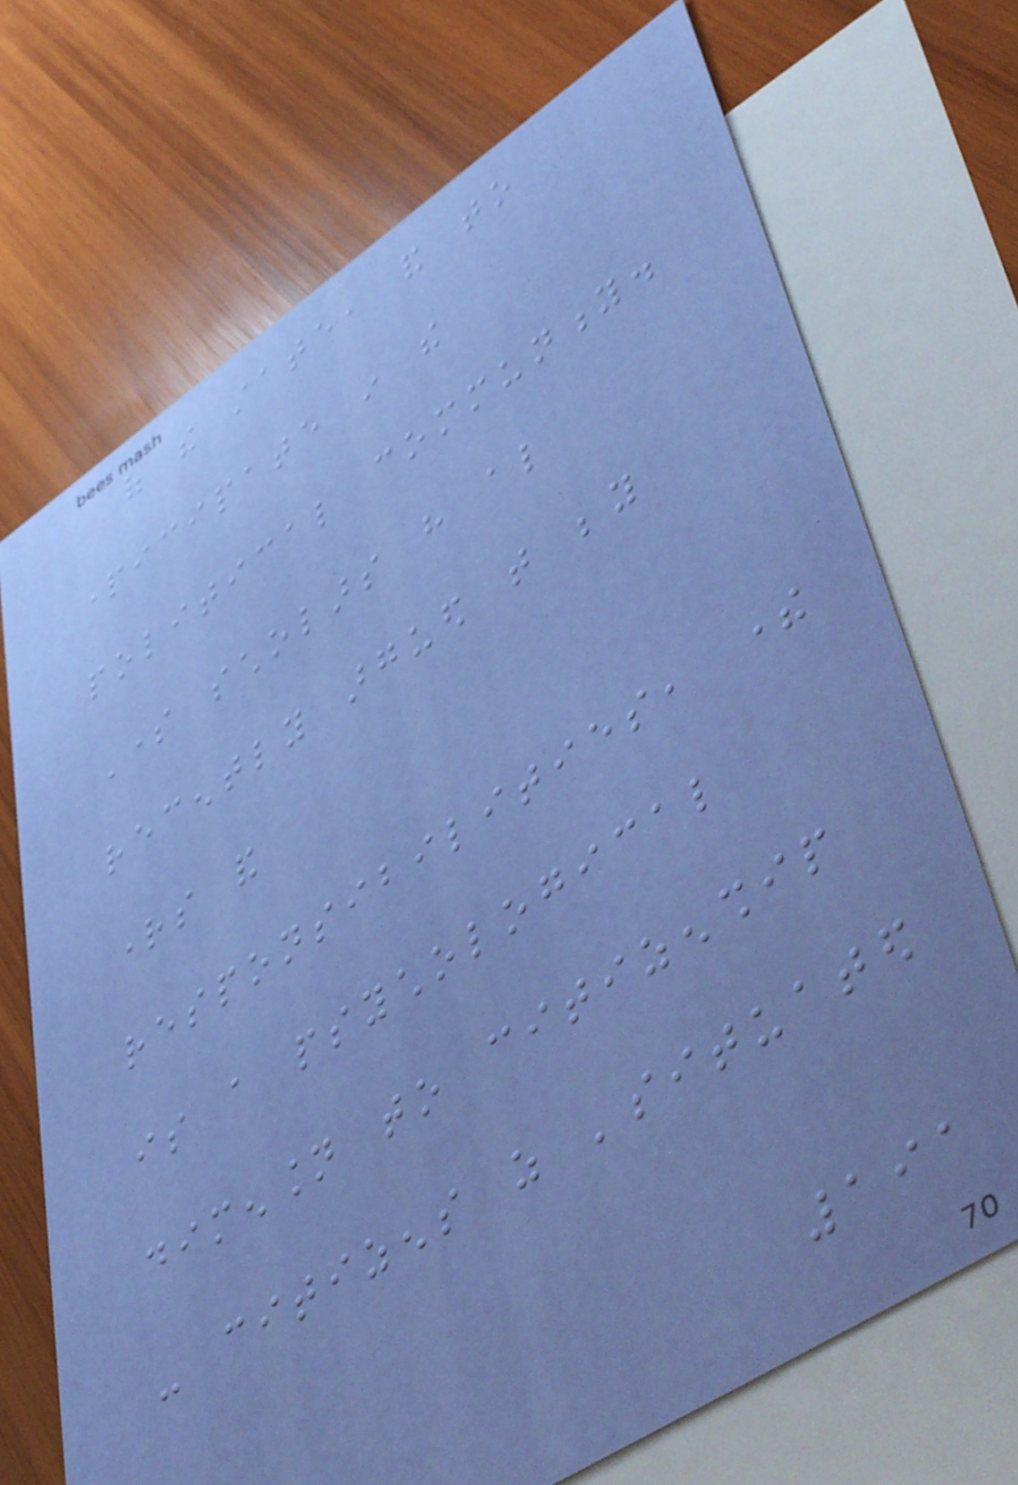of the state, and to
participate in the
political community.
Some scholars have also
recently argued that beyond
rights and
responsibilities, there
is a psychological
dimension to citizenship
- citizens as 'situated
191
